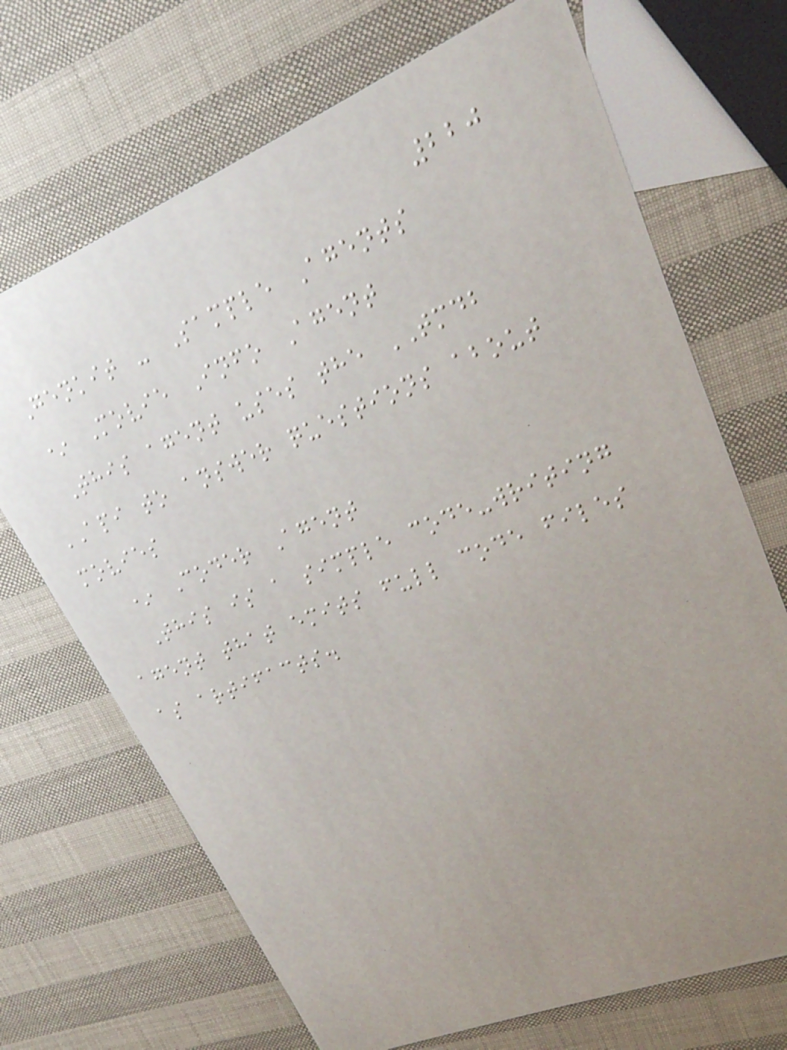220
Genkit - Sample Agents
* Movie Info Agent
This agent uses the TMDB
API to answer questions about
movies
* Coder Agent
This is a simple code-writing
agent that emits full code files
as artifacts.
